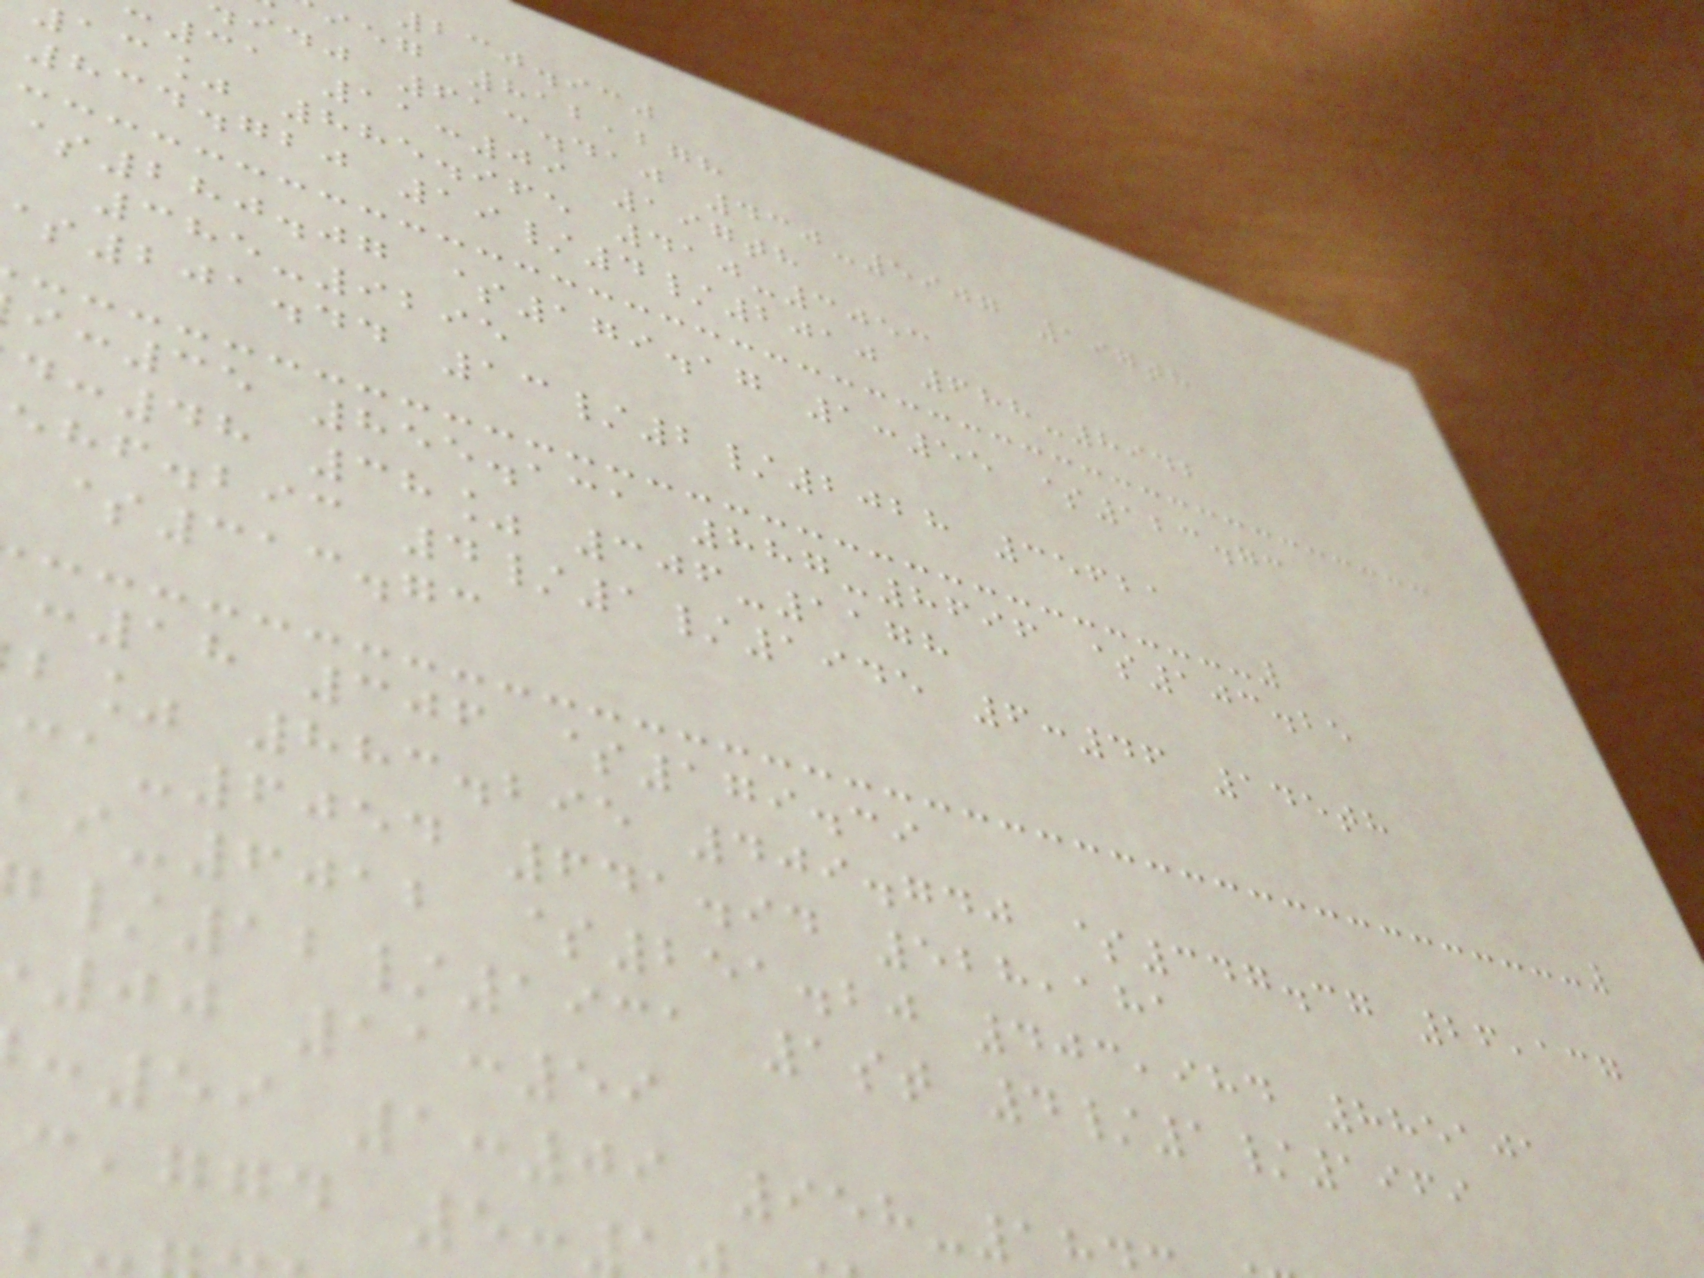230.930
ieg 812,278
idj 613.410 430-5907 197th
31 11:09 197th
ac% 885.965 410-3053
834.720 19/4/2010 688-8942
$280.07 $179.17 1:55 $123.73
385-9295
201.44 13/2/2028 35621
:35 855.131 887-8696 $103.25
:48 38% 306-1178
ehf.bic 4/1/1945 6:46 145th
$313.73
:18 306 $179.39
b% 883.295 409.740 $347.37 26,137
-6054 641.94 528,181
-6012 $251.20 403,984 885101
/12/1931 1st 4/1/1969
00 11:59
:59 1:09 958-1
,ggd 5:
